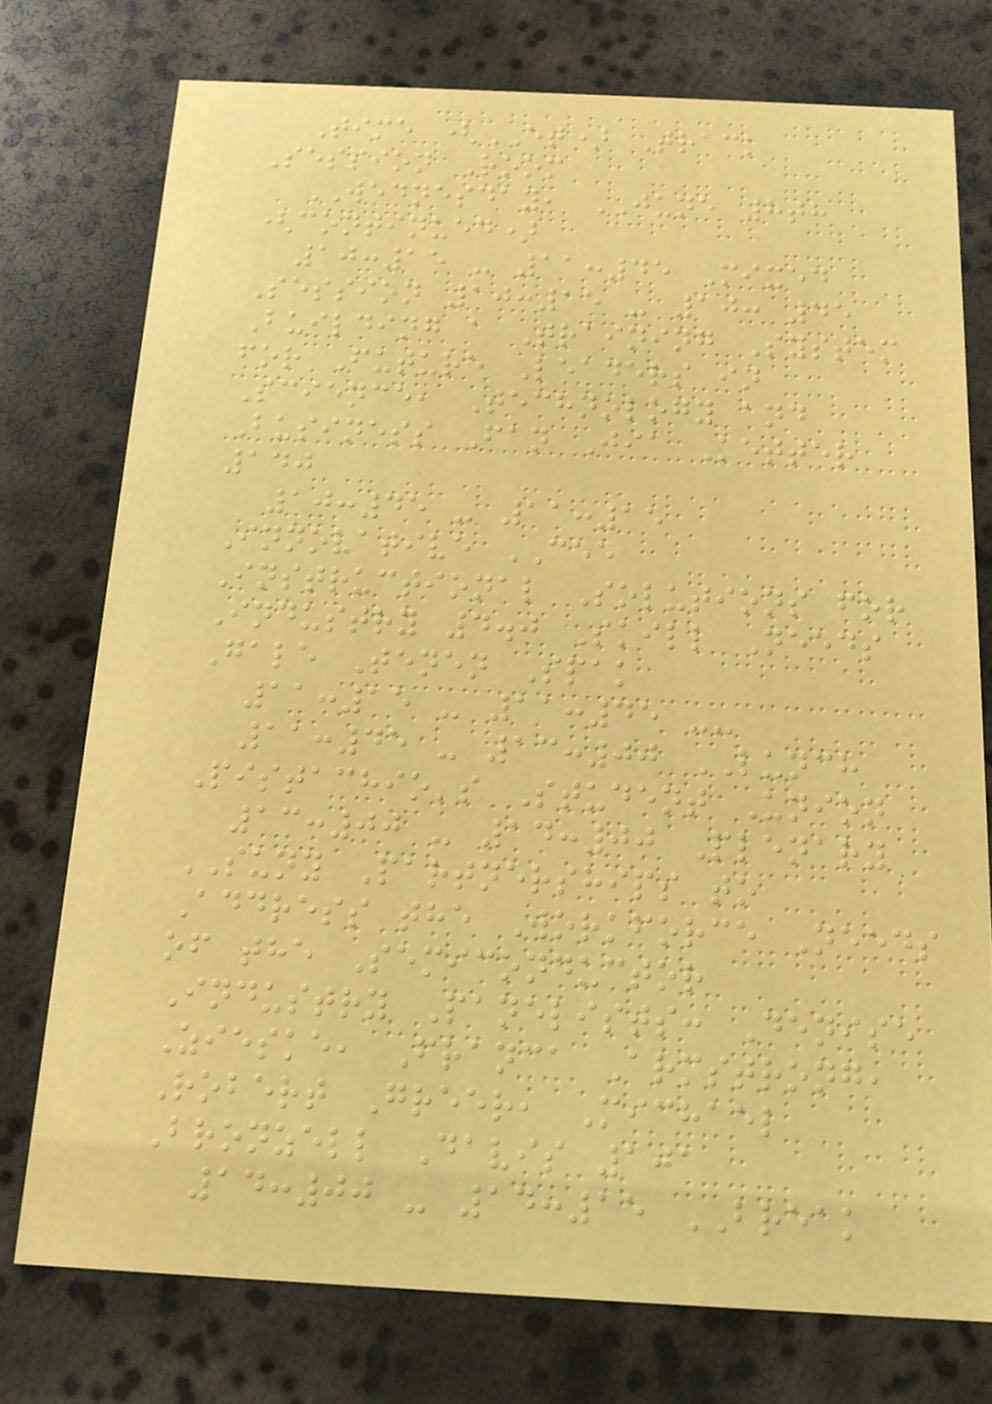Time (ET) Track
Session Room
WEDNESDAY, JUNE 8th
(continued)
10:15 - 11:45 Mixed
Session 10:15 - 10: 45
Building a Training System
for Future Leaders in
Science, Technology and
Business Fan Jia Ketter
140
10:45 - 11:15
Innovative CEE
Instructional Solutions for
Industry 4.0 Skill Needs
Gale Tenen Spak
11:15 - 11:45 --
11:45 - 13:00 LUNCH
Pistachio's Student Union
13:00 - 14:00 Plenary
SUNY Partnerships to
Address the Workforce Needs
of the Semiconductor
Industry Panelists: Denise
Zieske, Franca Armstrong,
Robert Greer, Michael
Bronzell Davis 101
14:00 - 14:15 BREAK
